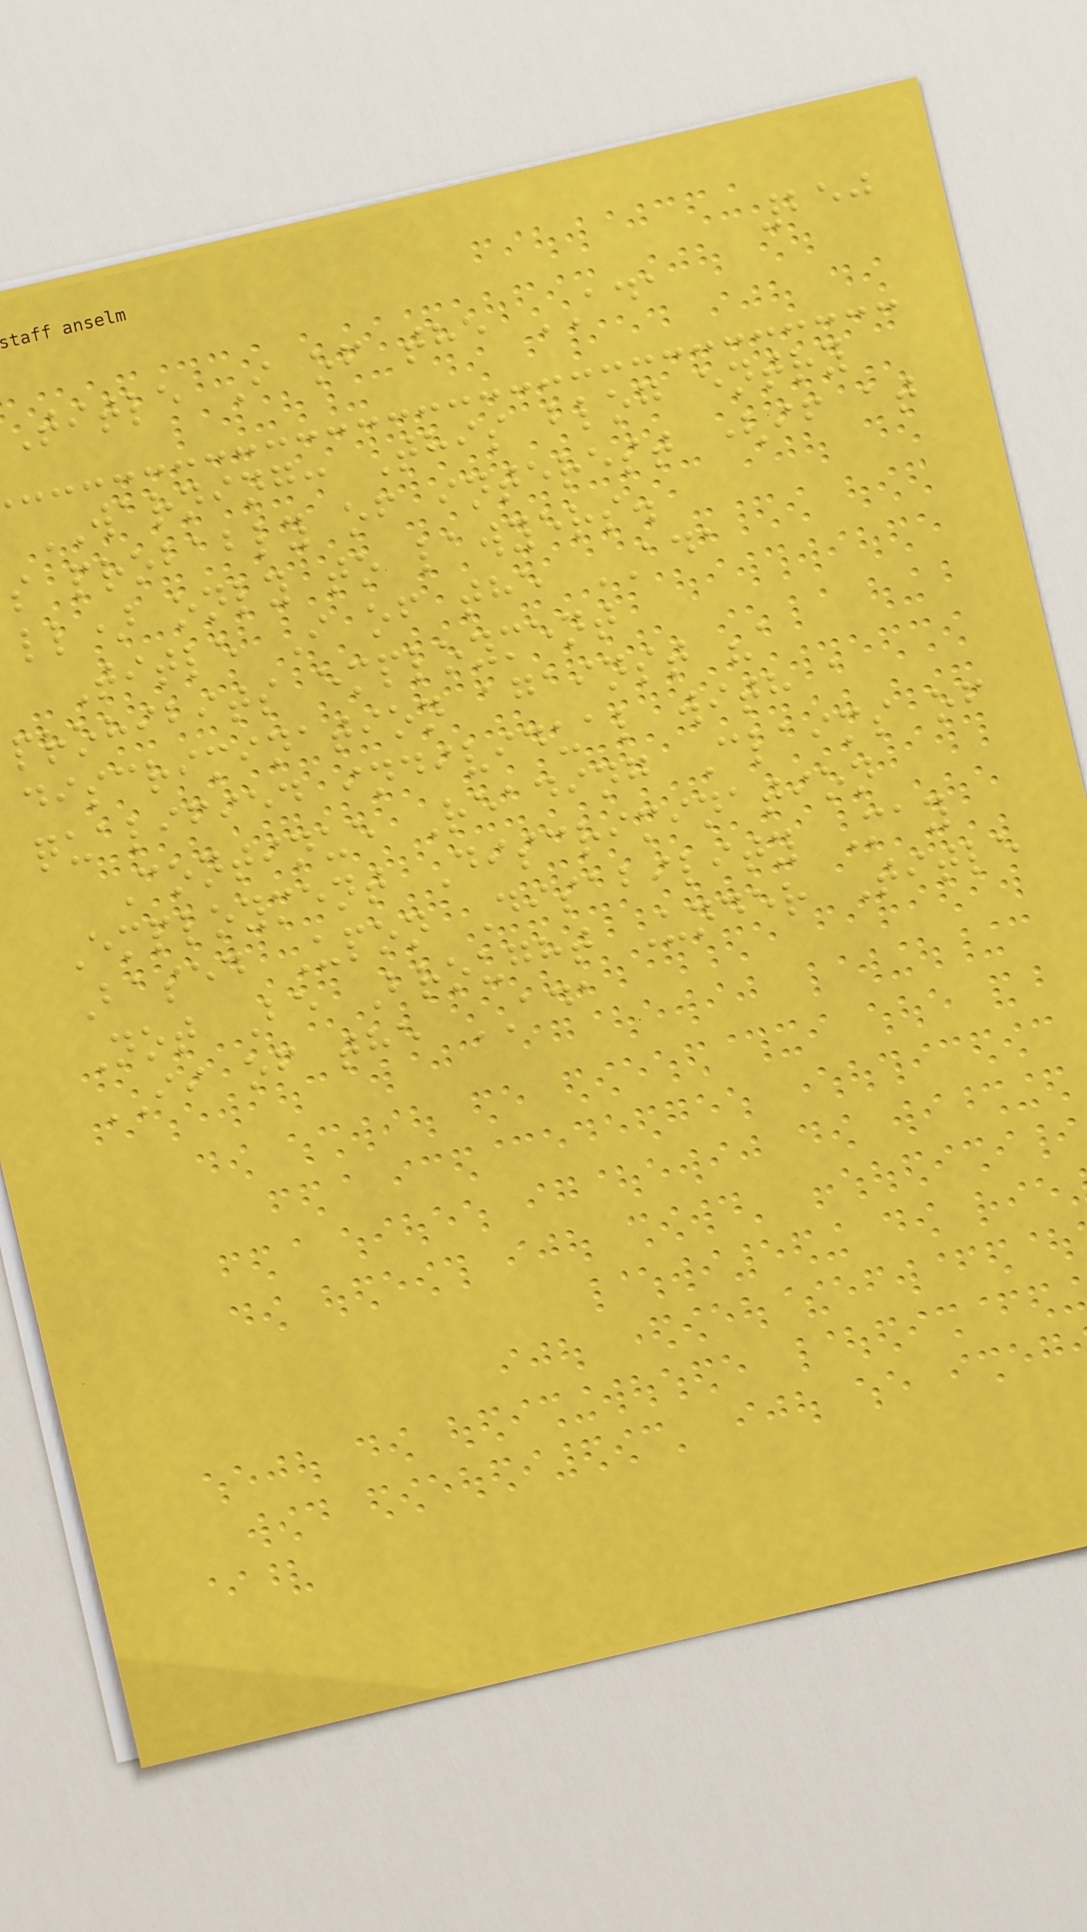250
Title I of the ADA
WARNING: This blog entry
s probably of interest (if at
ll) only to lawyers.
Title I of the ADA
prohibits employment
discrimination against "a
qualified individual with a
Continue Reading Claims of
Employment Discrimination
Based Upon Disability May
Not Be Brought Under Title
II of the ADA
